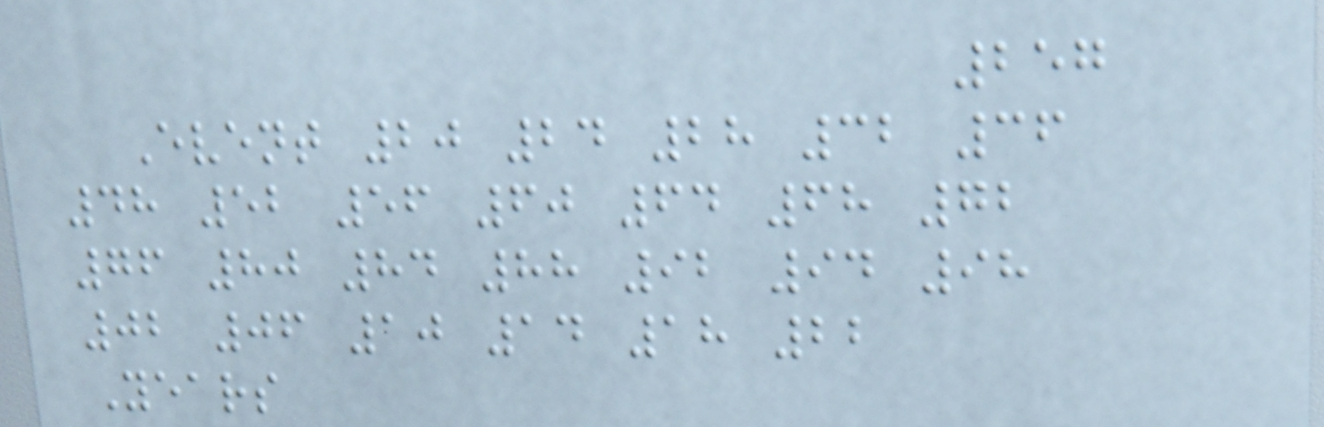257
Event 20 24 28 32 36
48 52 56 60 64 68 72
76 80 84 88 92 94 98
02 06 10 14 18 22
Years
